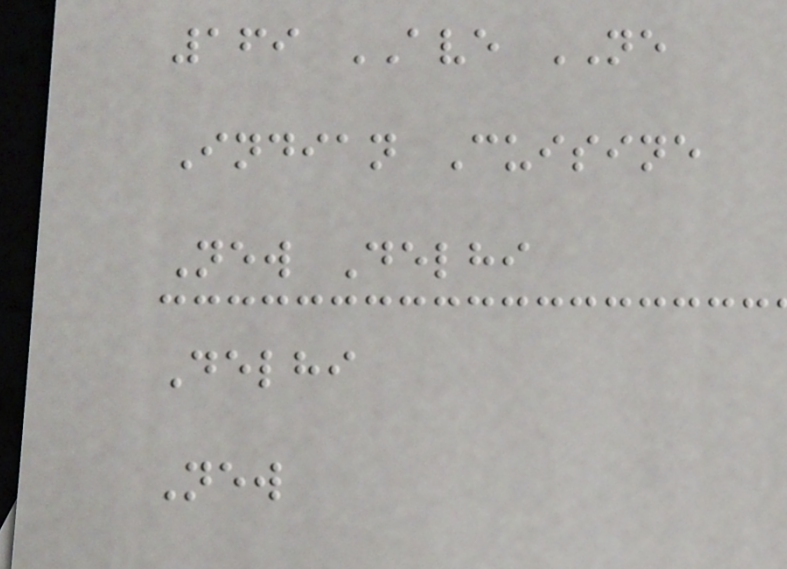169 AVE NE
Indian Cuisine
New Delhi
Delhi
New
